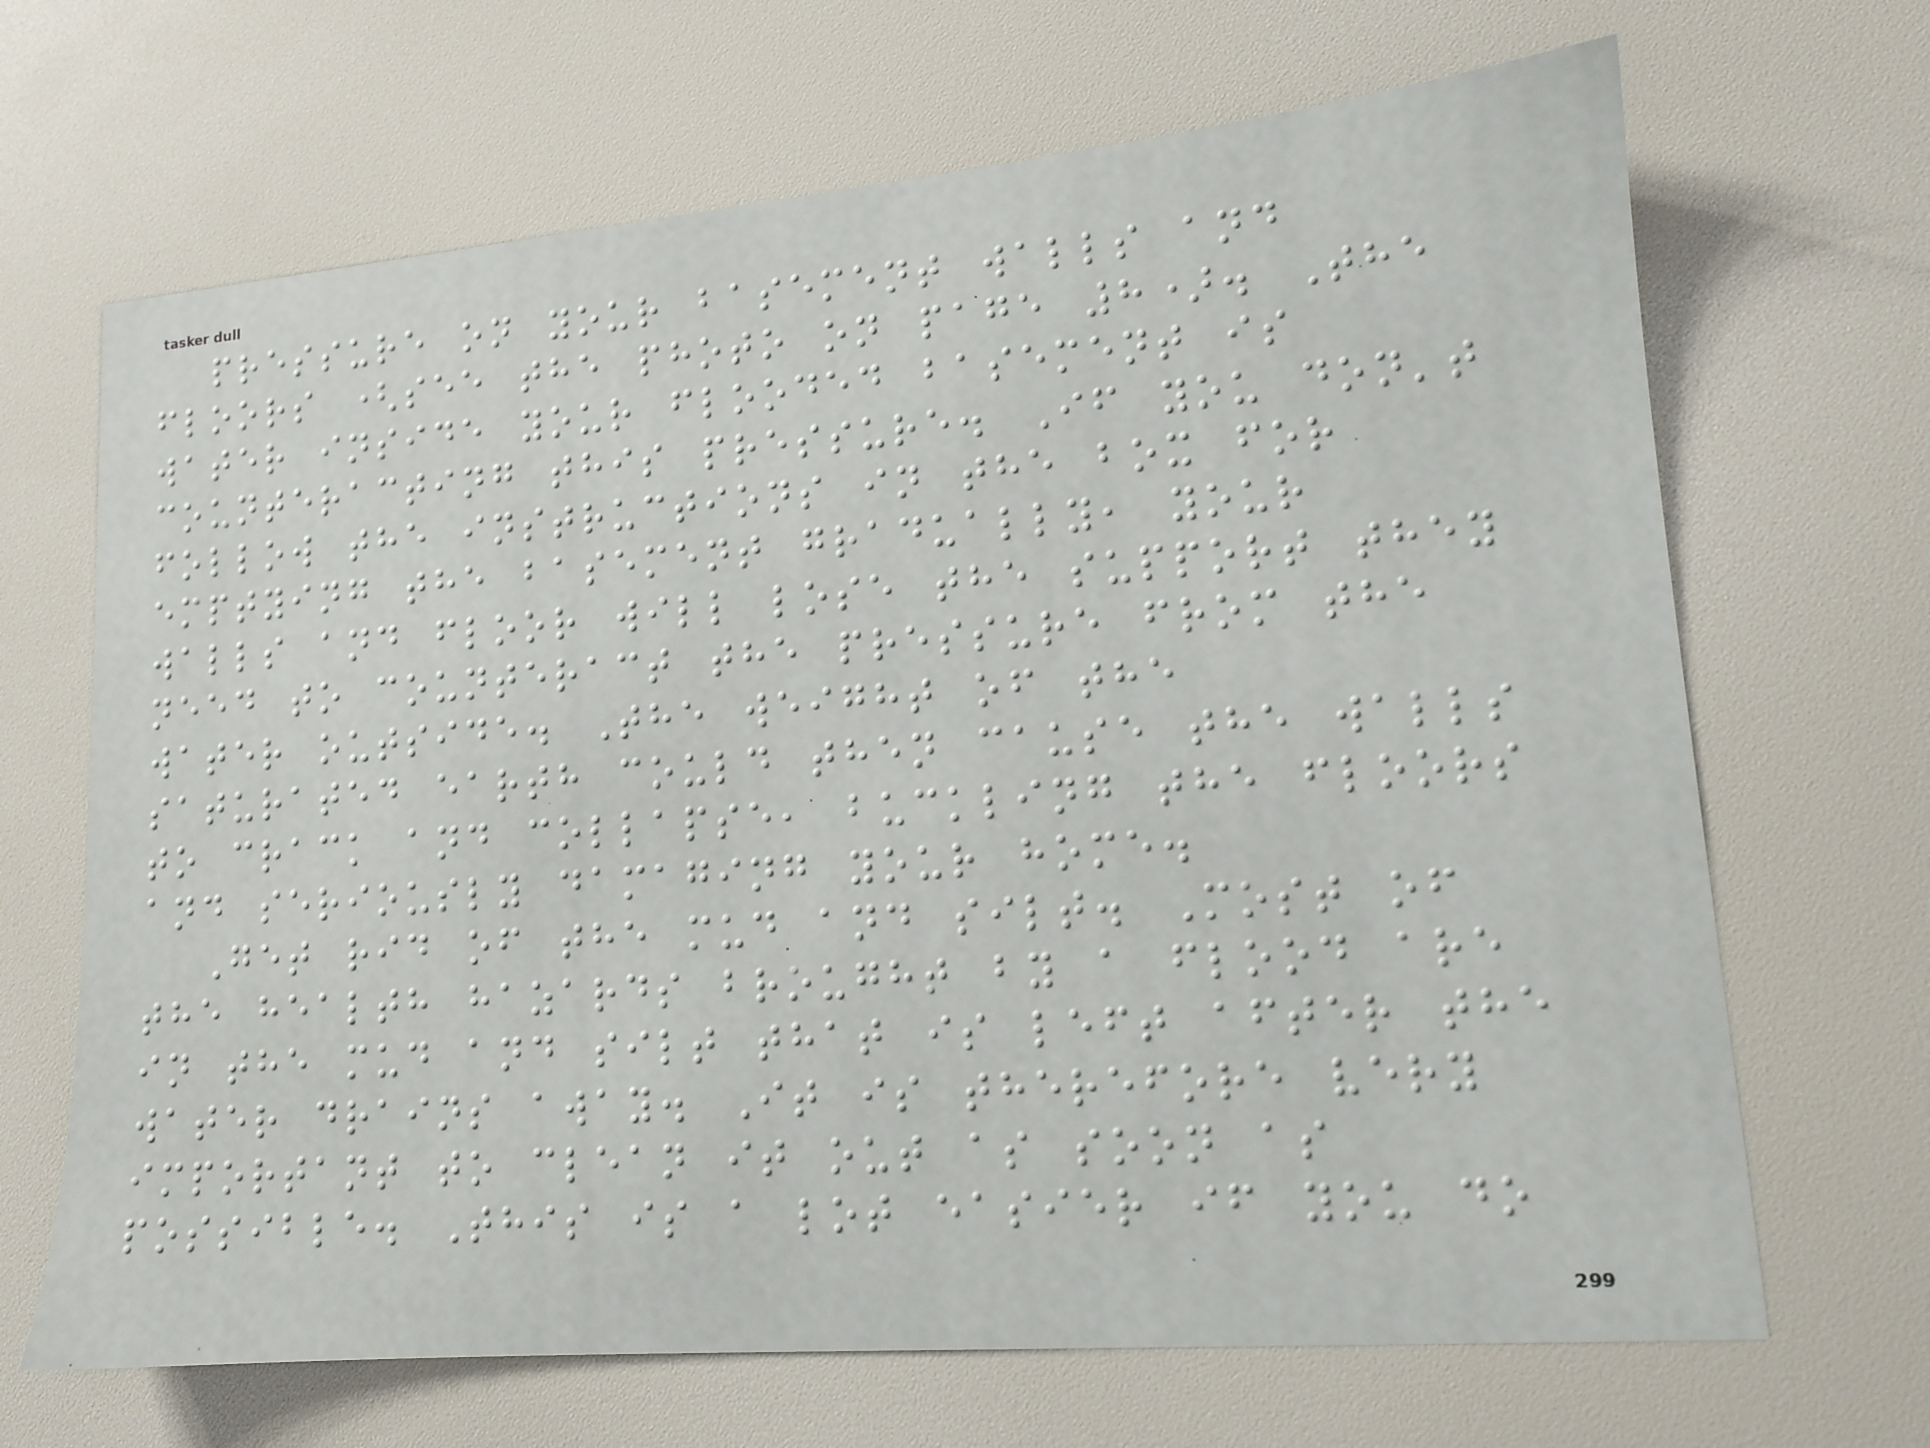pressure on your basement walls and
floors (see the photo on page 8). The
water inside your flooded basement is
counteracting this pressure. If you don't
follow the instructions in the box for
emptying the basement gradually, your
walls and floor will lose the support they
need to counteract the pressure from the
water outside. The weight of the
saturated earth could then cause the walls
to crack and collapse, buckling the floors
and seriously damaging your home.
Get rid of the mud and silt. Most of
the health hazards brought by a flood are
in the mud and silt that is left after the
water drains away. It is therefore very
important to clean it out as soon as
possible. This is a lot easier if you do
